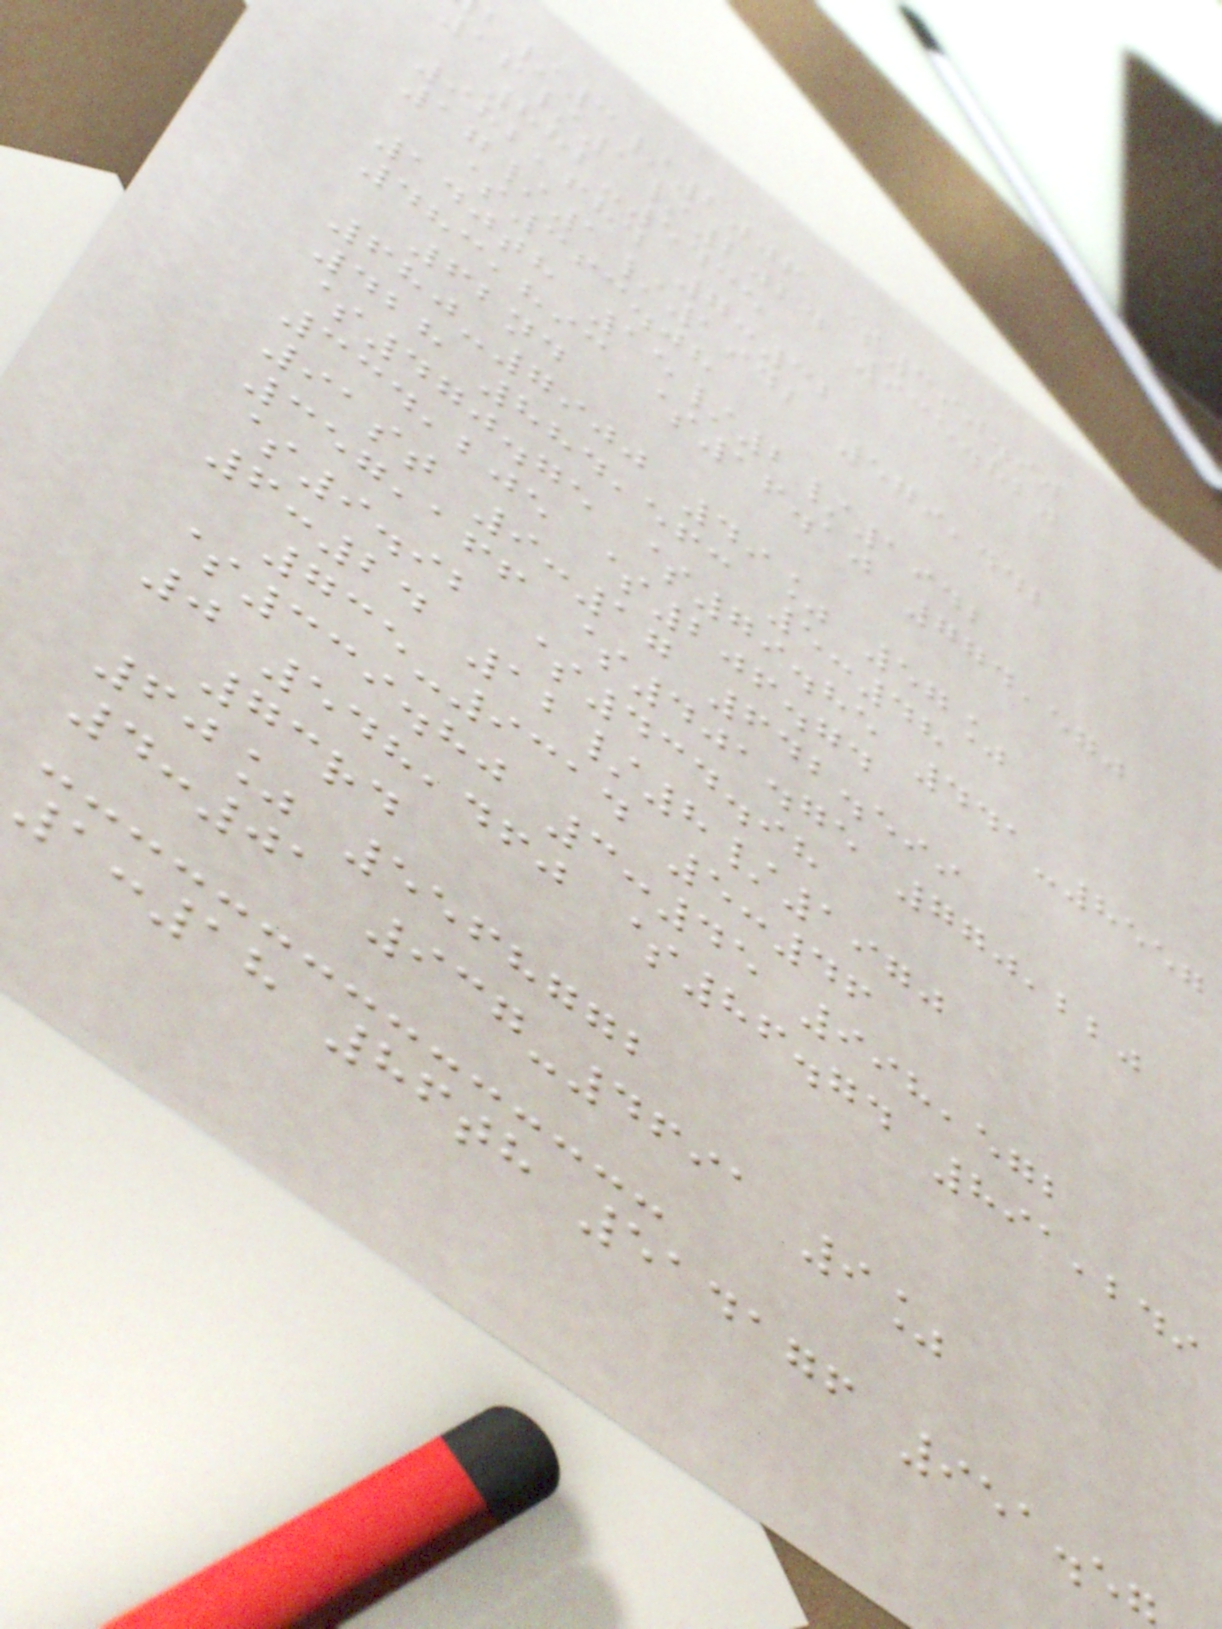/3/2006 $390.90
16/1/2024 935.820
882-5435
982,684 7:32
17/1/1942 579,442
$363.08
140th 15/2/1942
483,893 $16.10 774,570
62nd
680-7900 49% 57%
428 884,563 5:48
$470.75 $79.85 441-8557
334,205 $206.74
91st 9:17 642.599
357,166 $401.75 770,220
$9.92 $434.98
6:24 12/8/1970
735-9314 5:46
$339.80 3:45 998,572
0 548,460 $86.74 891,249
73rd
60% 5568772
4:01 937-4691 9%
1:18 86th 514176 951.5
